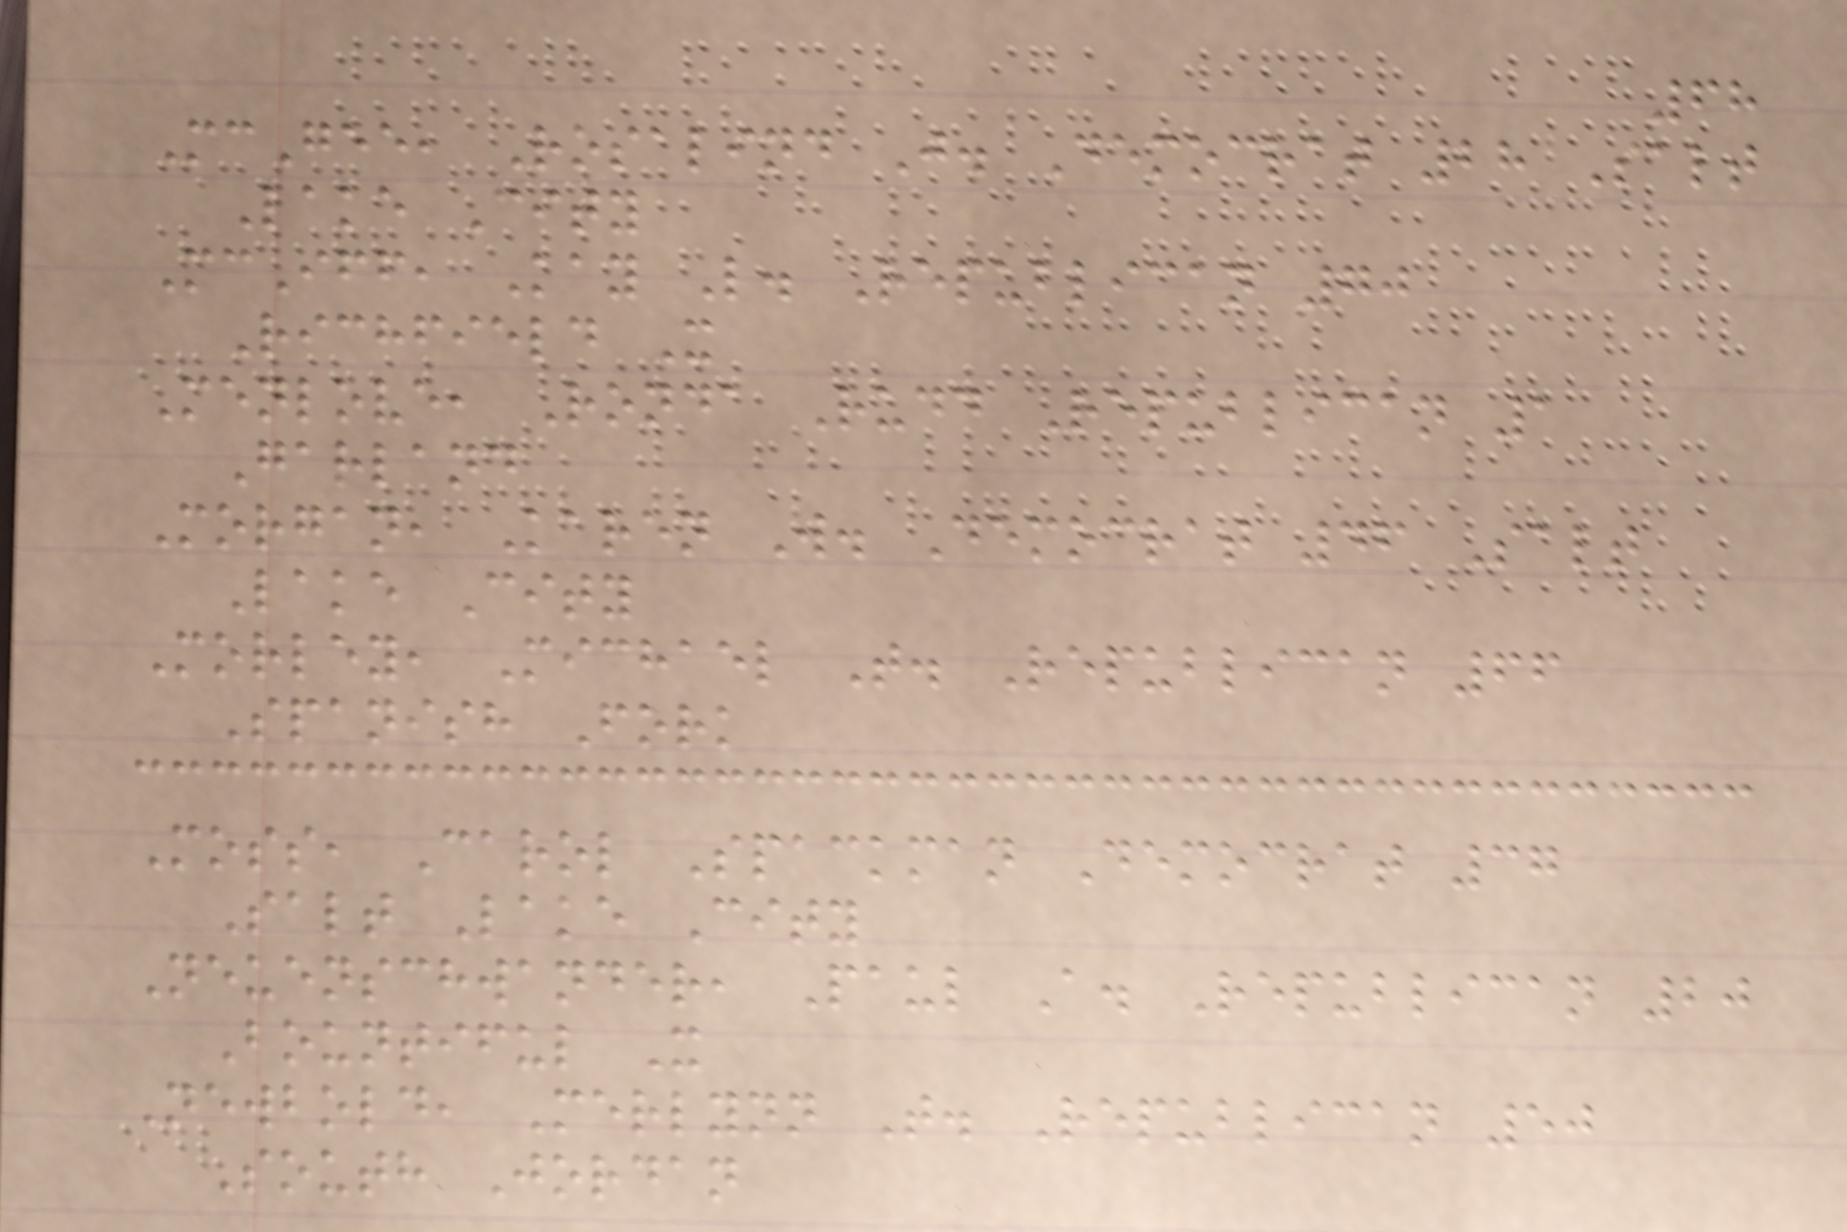68
McGee, Rosalind J. Democrat 28 Salt
Lake City
McIff, Kay L. Republican 70
Richfield X
Menlove, Ronda Rudd Republican 1
Garland
Morgan, Karen W. Democrat 46 Salt
Lake City
Morley, Michael T. Republican 66
Spanish Fork
Moss, Carol Spackman Democrat 37
Salt Lake City
Neuenschwander, Paul A. Republican 20
Bountiful X
Newbold, Merlynn T. Republican 50
South Jordan
